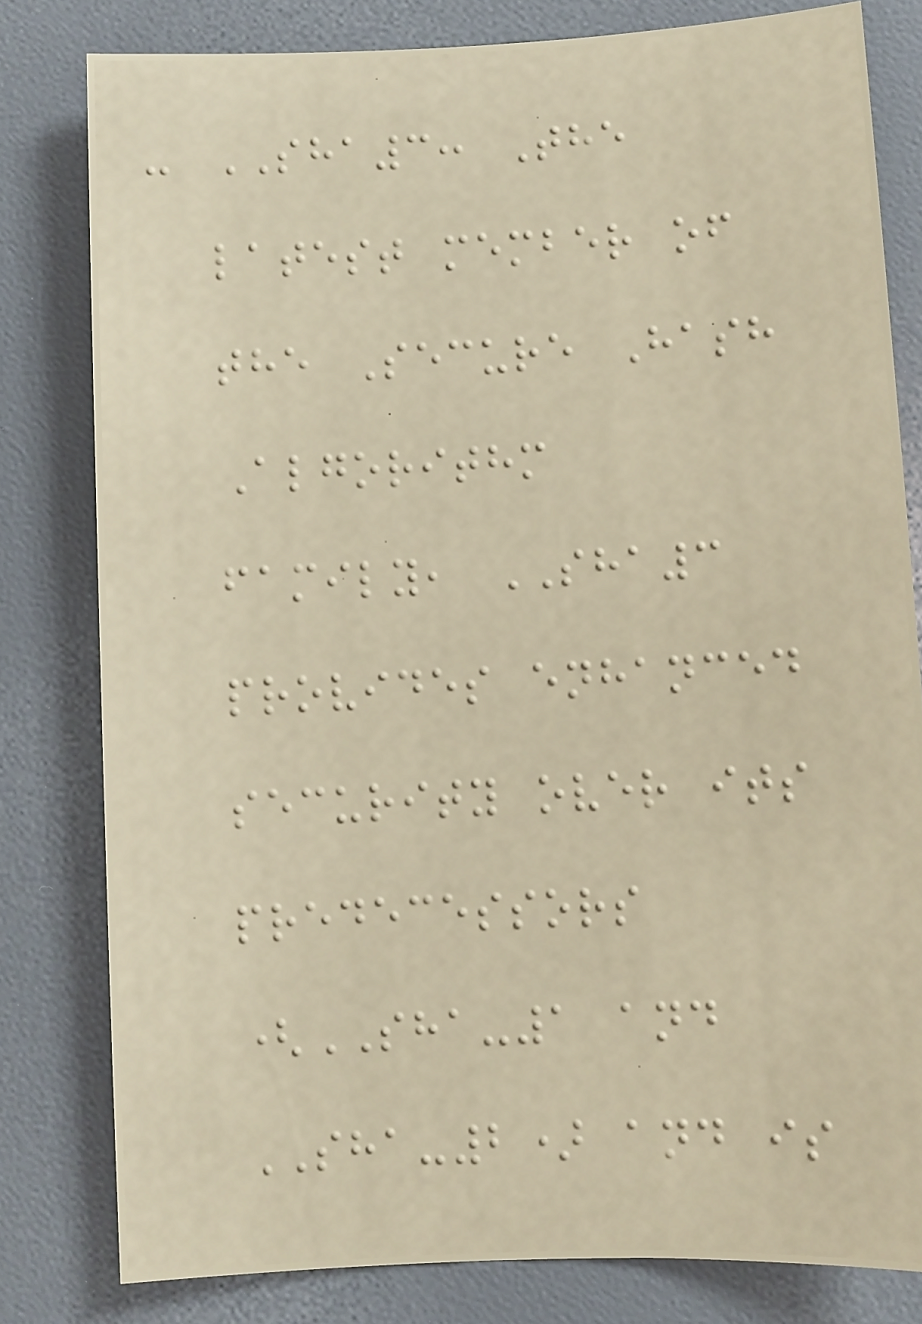- SHA3: The
latest member of
the Secure Hash
Algorithm
family, SHA3
provides enhanced
security over its
predecessors
(SHA-1 and
SHA-2) and is
